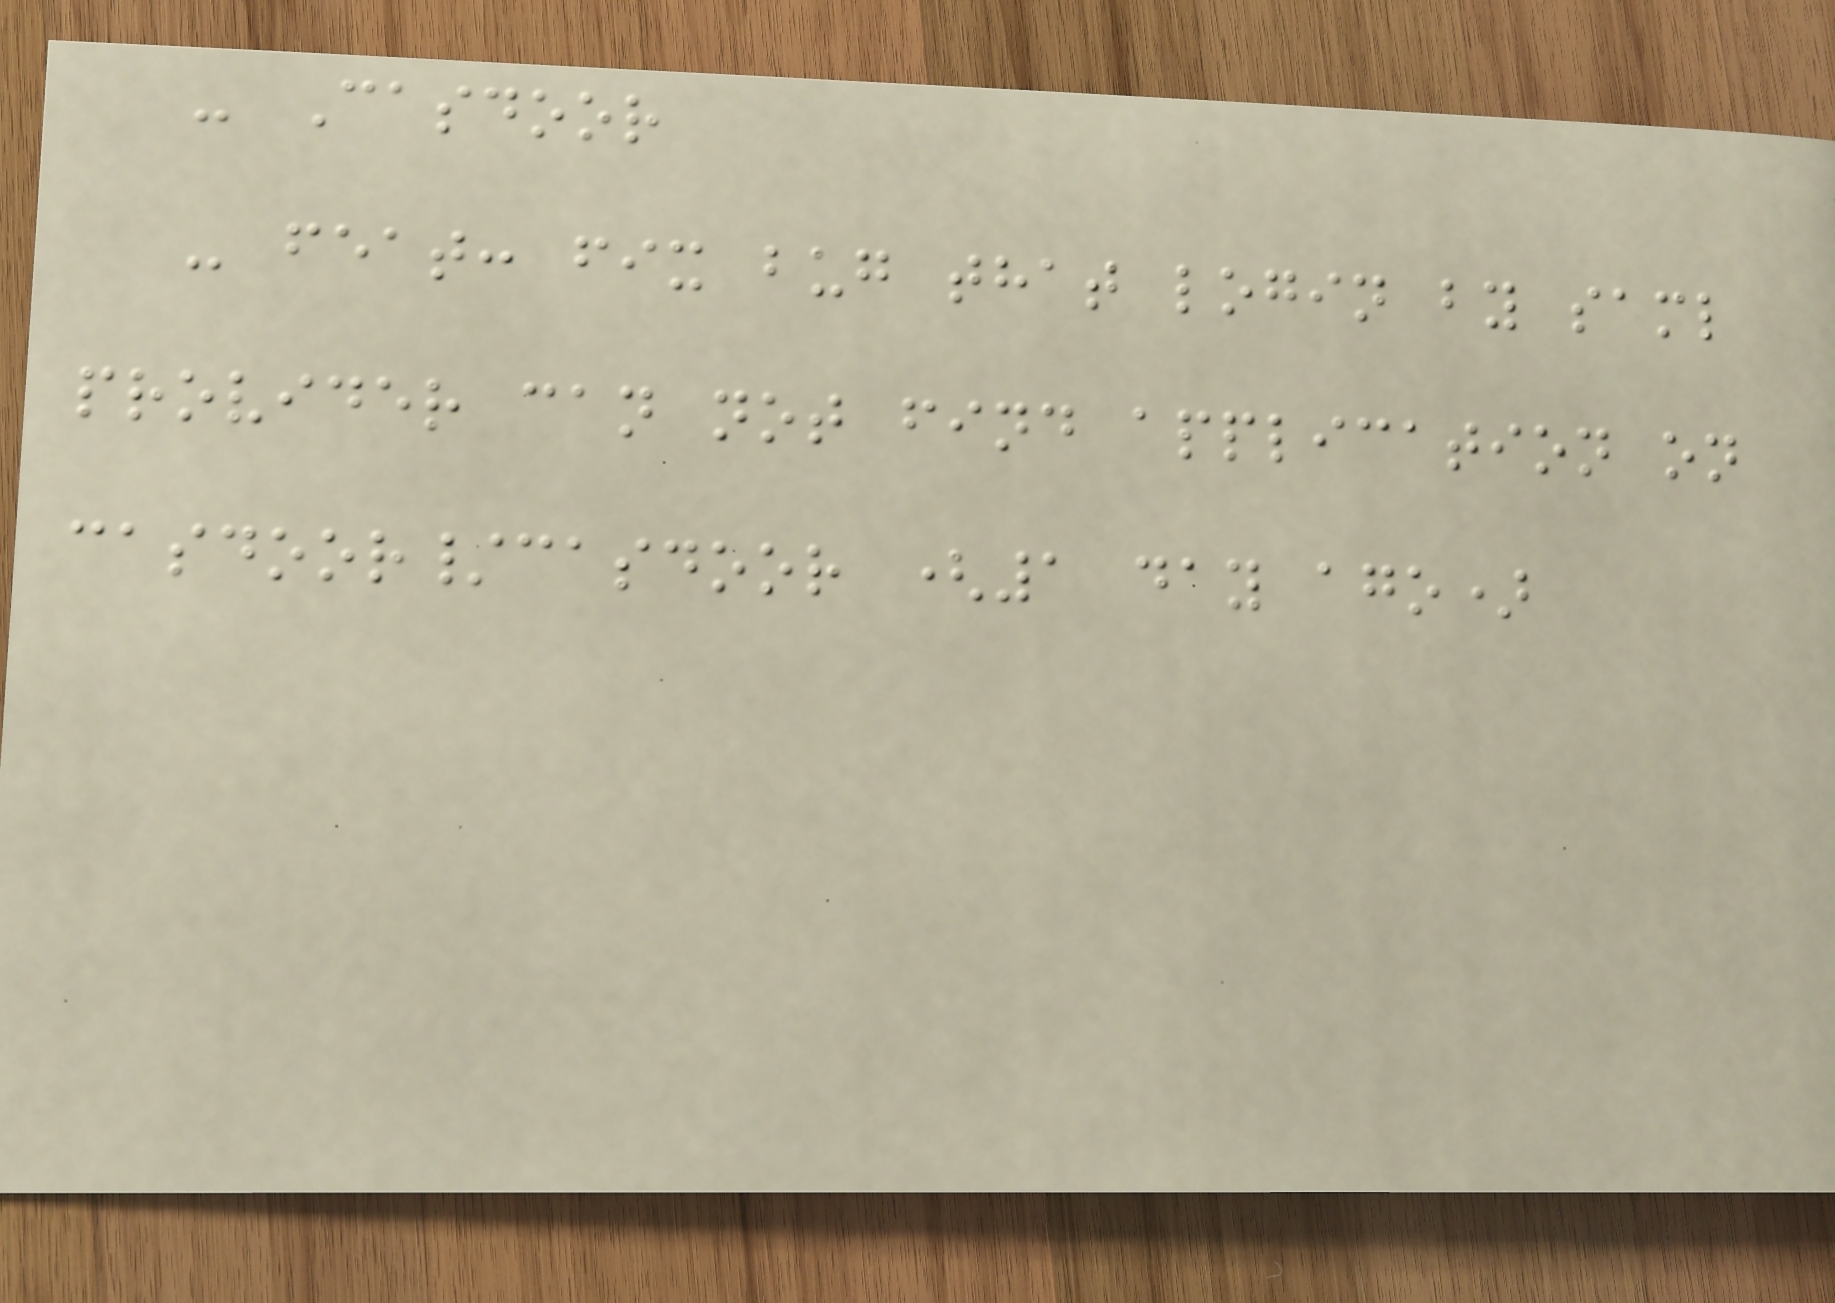- Casdoor
- feat: fix bug that login by saml
provider can not find application on
casdoor/casdoor (1 day ago)
